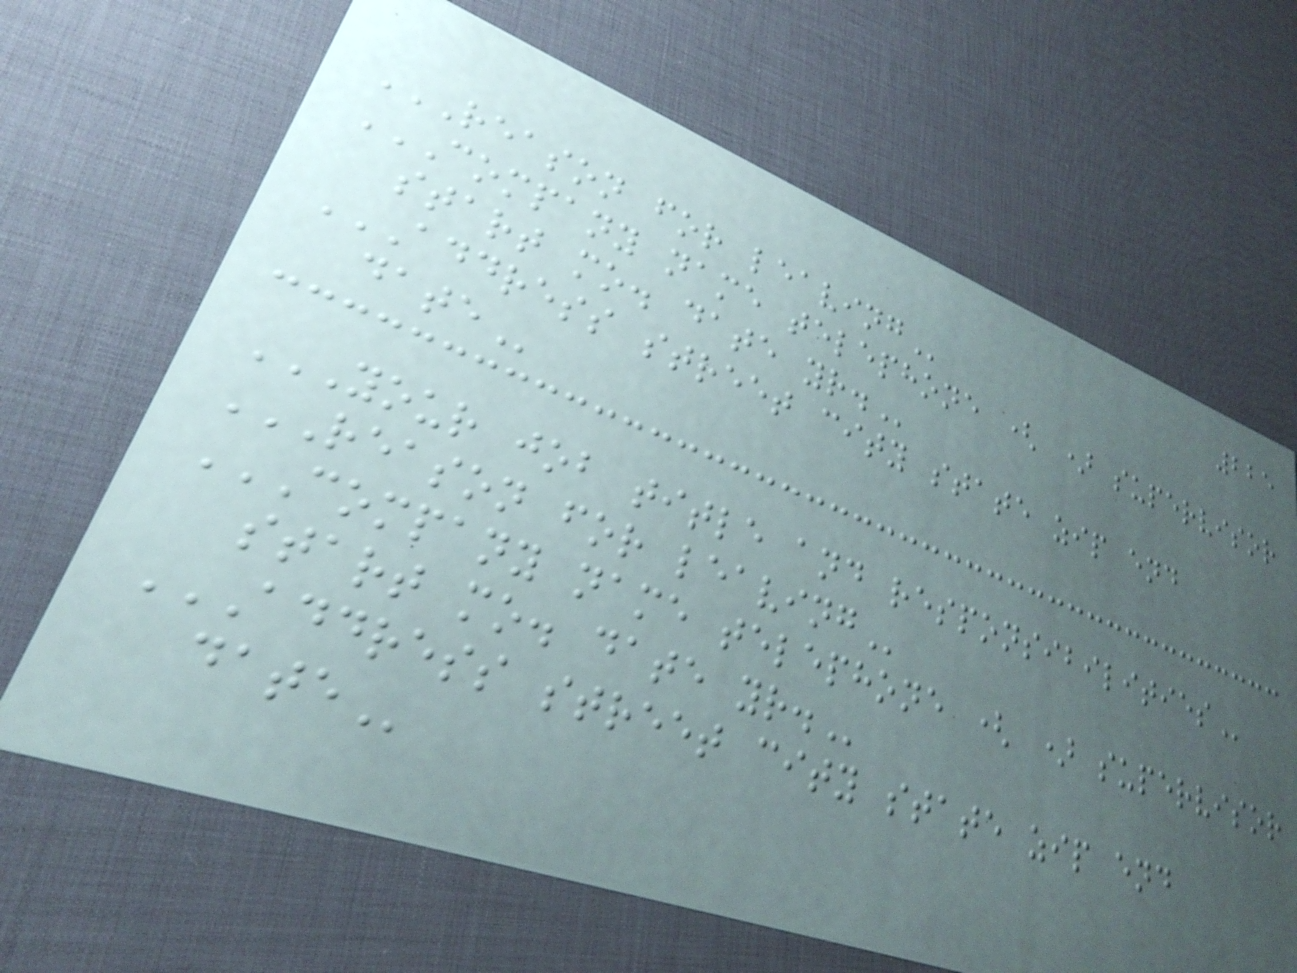225
REASON FOR LEAVING
COMPANY NAME TELEPHONE ( ) SUPERVISOR
START MO. DATE YR.
ADDRESS STREET CITY STATE ZIP END
DATE
YOUR JOB TITLE AND RESPONSIBILITIES
REASON FOR LEAVING
COMPANY NAME TELEPHONE ( ) SUPERVISOR
START MO. DATE YR.
ADDRESS STREET CITY STATE ZIP END
DATE
